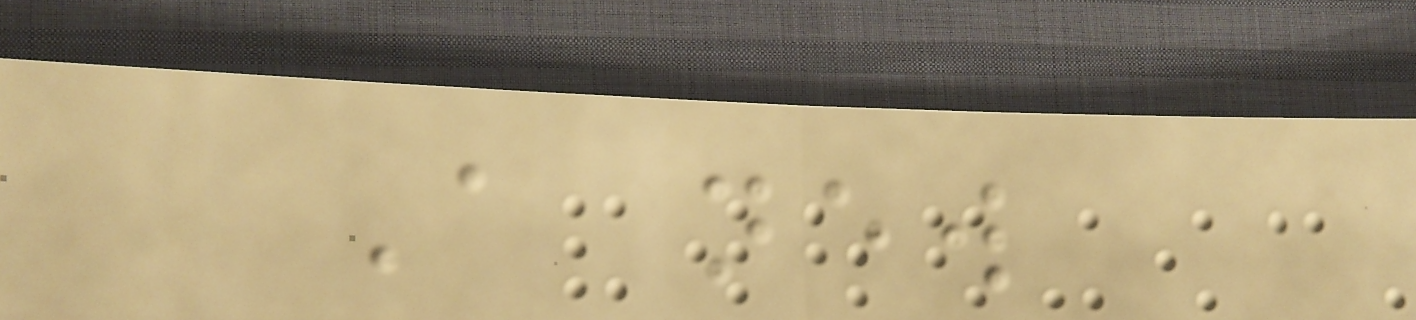A new
